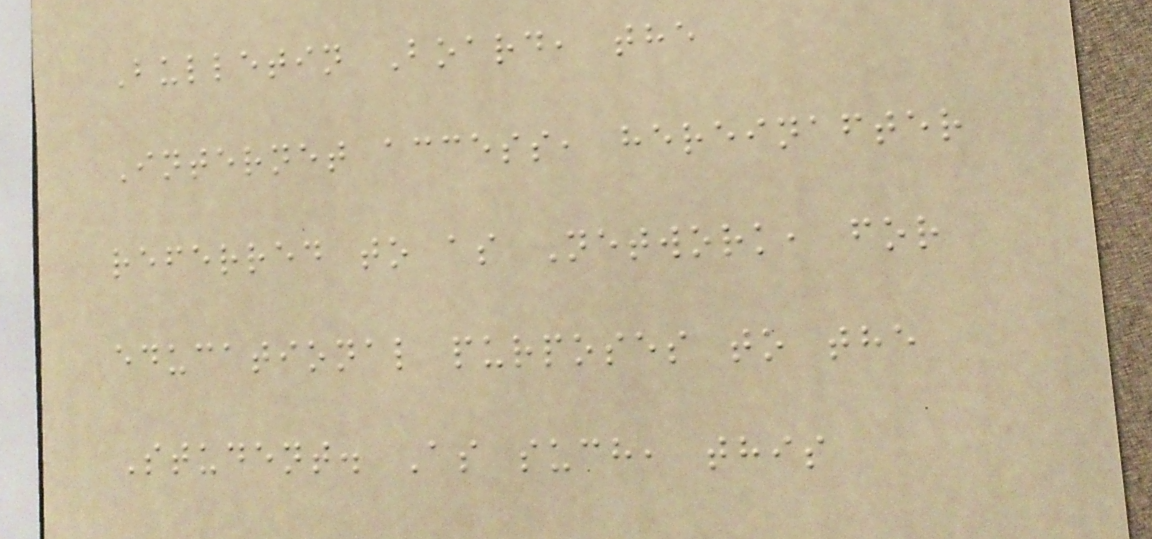Bulletin Board, the
Internet access, hereinafter
referred to as Network, for
educational purposes to the
Student. As such, this
